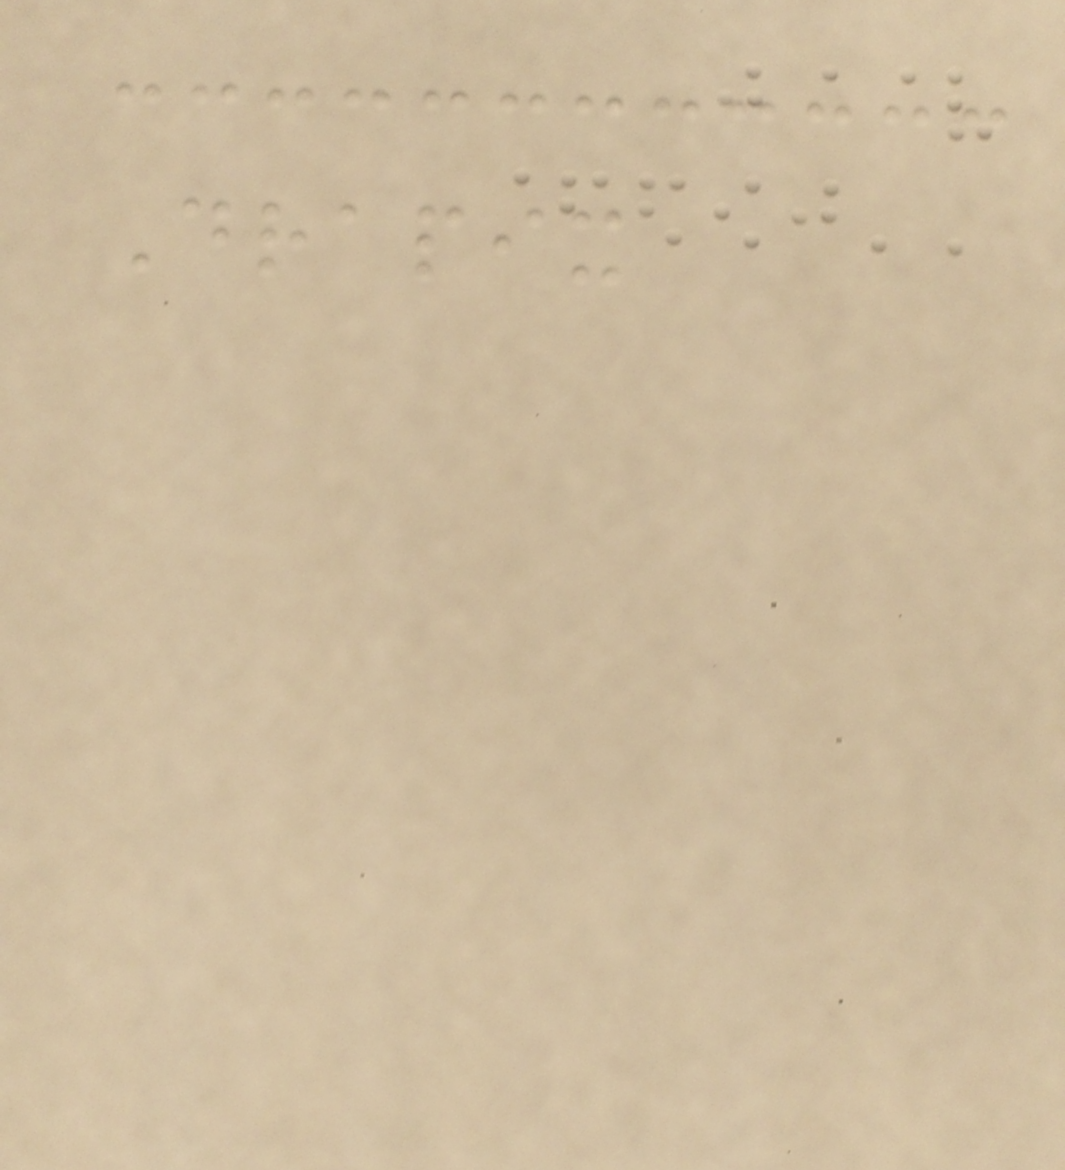Drapix
